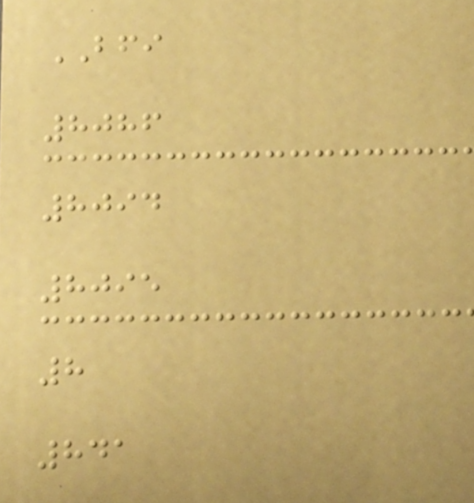BFI
8086
8094
8095
8
841
